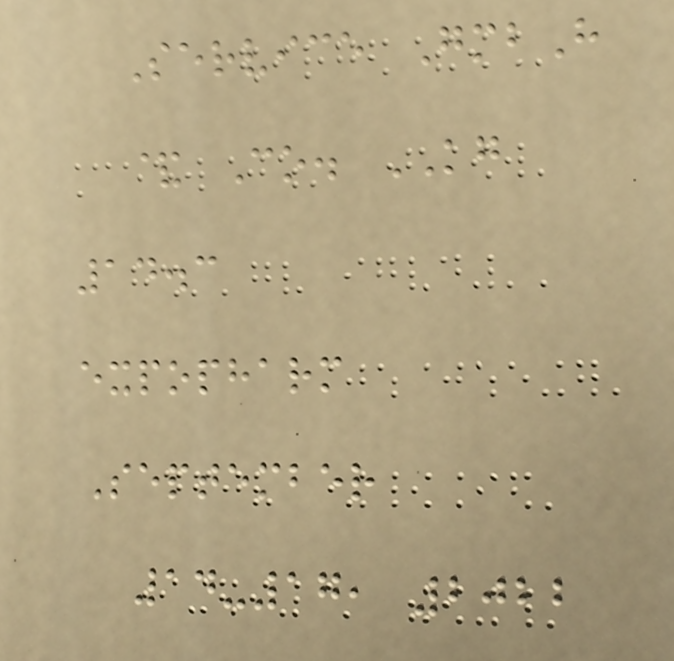Service GmbH
& Co. KG
14.3
expopharm
September
14-17, 2022
